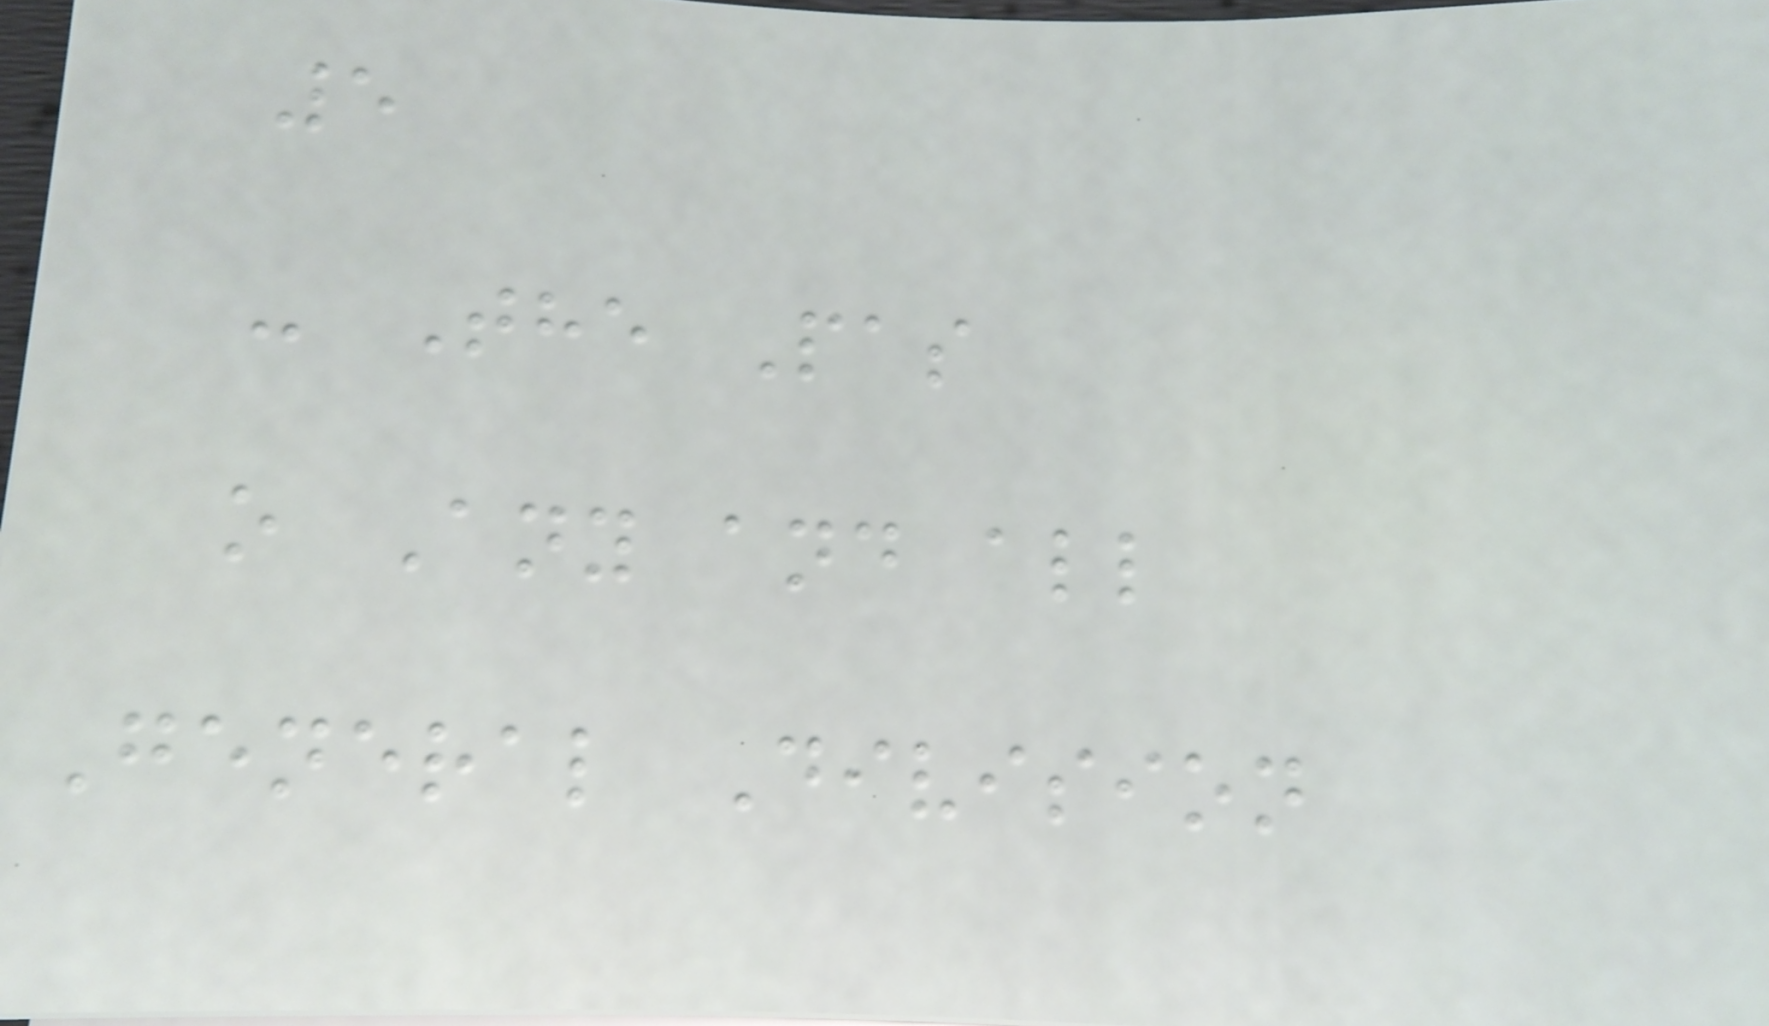5
- The Pas
o Any and all
General Division
